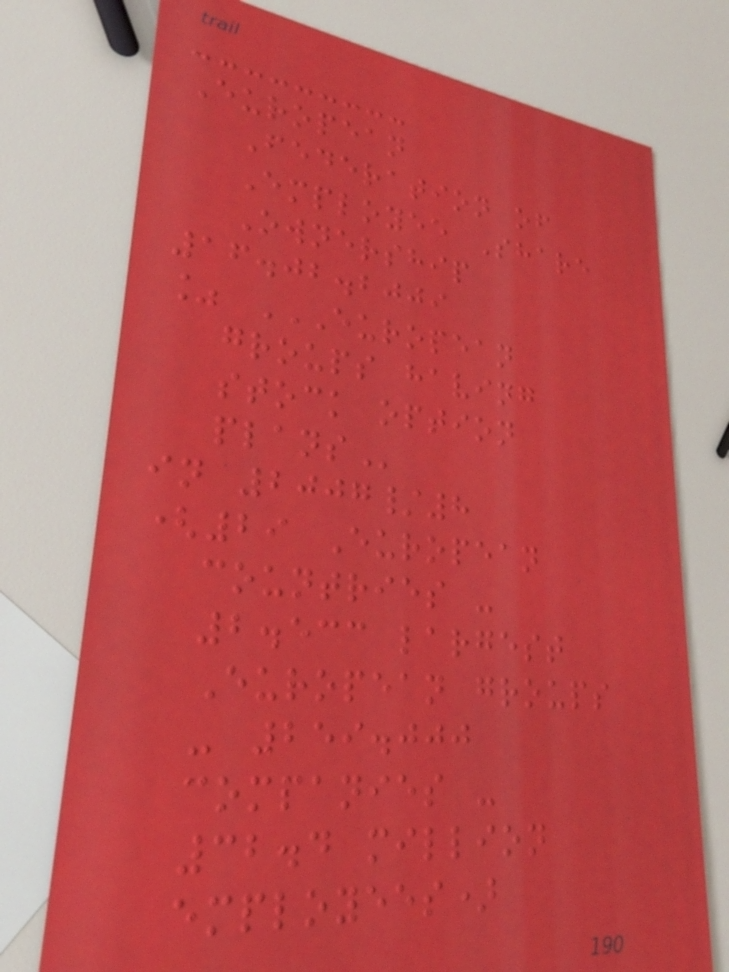European
Federation of
Employee Share
Ownership
16.02.2009
% EUROPEAN
GROUPS HAVING
STOCK OPTION
PLANS
in 2007/8
(29 European
countries -
2.533 largest
European groups
- 259.000
companies -
32.4 million
employees)
